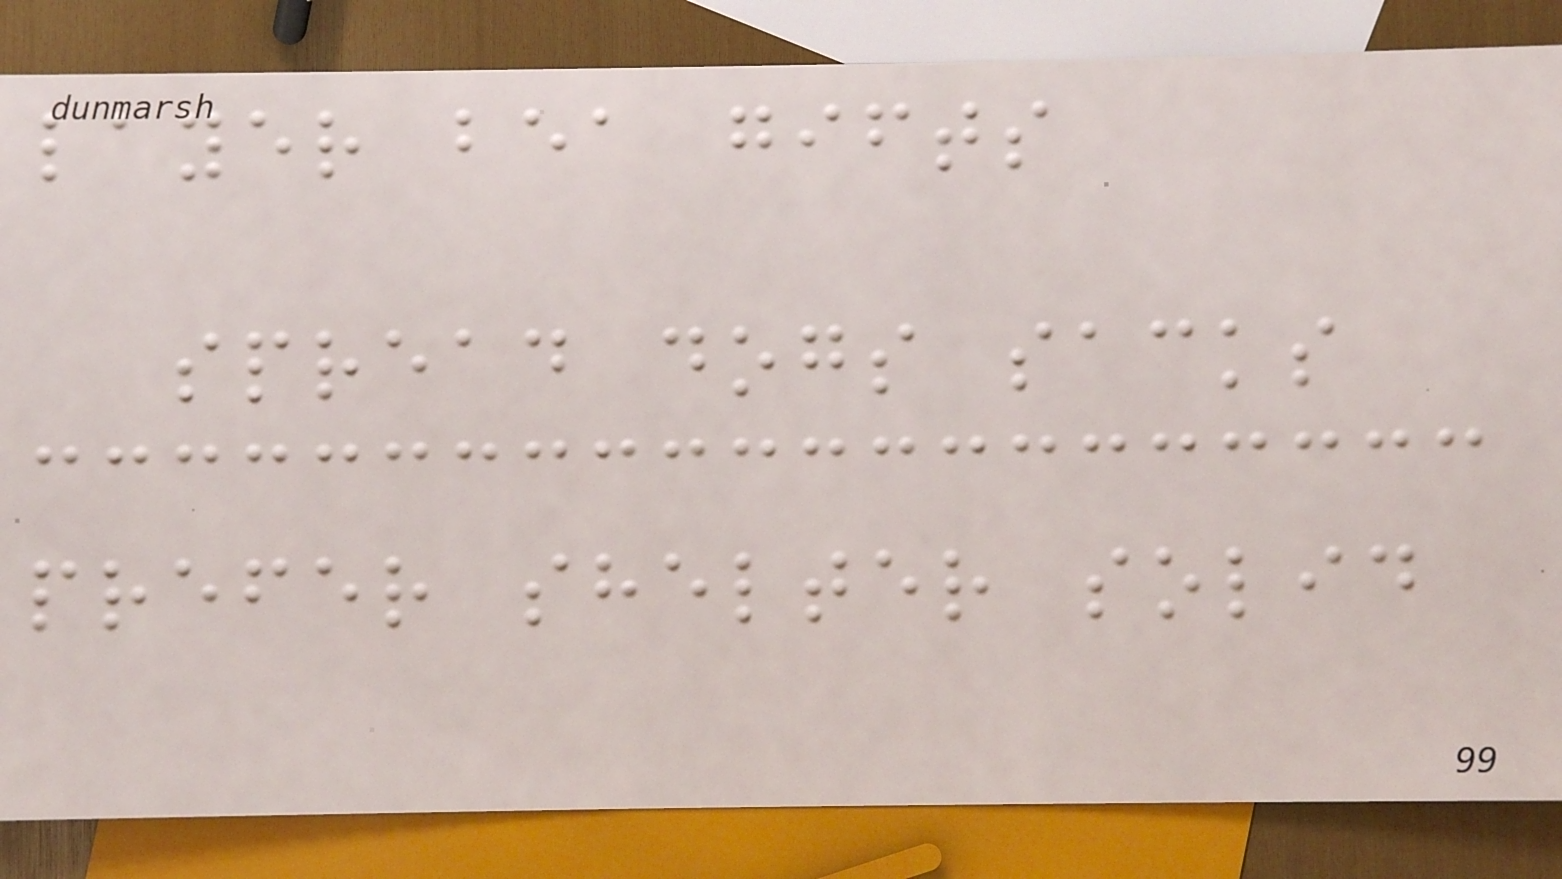layer bea gifts
spread dogs sacks
prefer shelter solid
